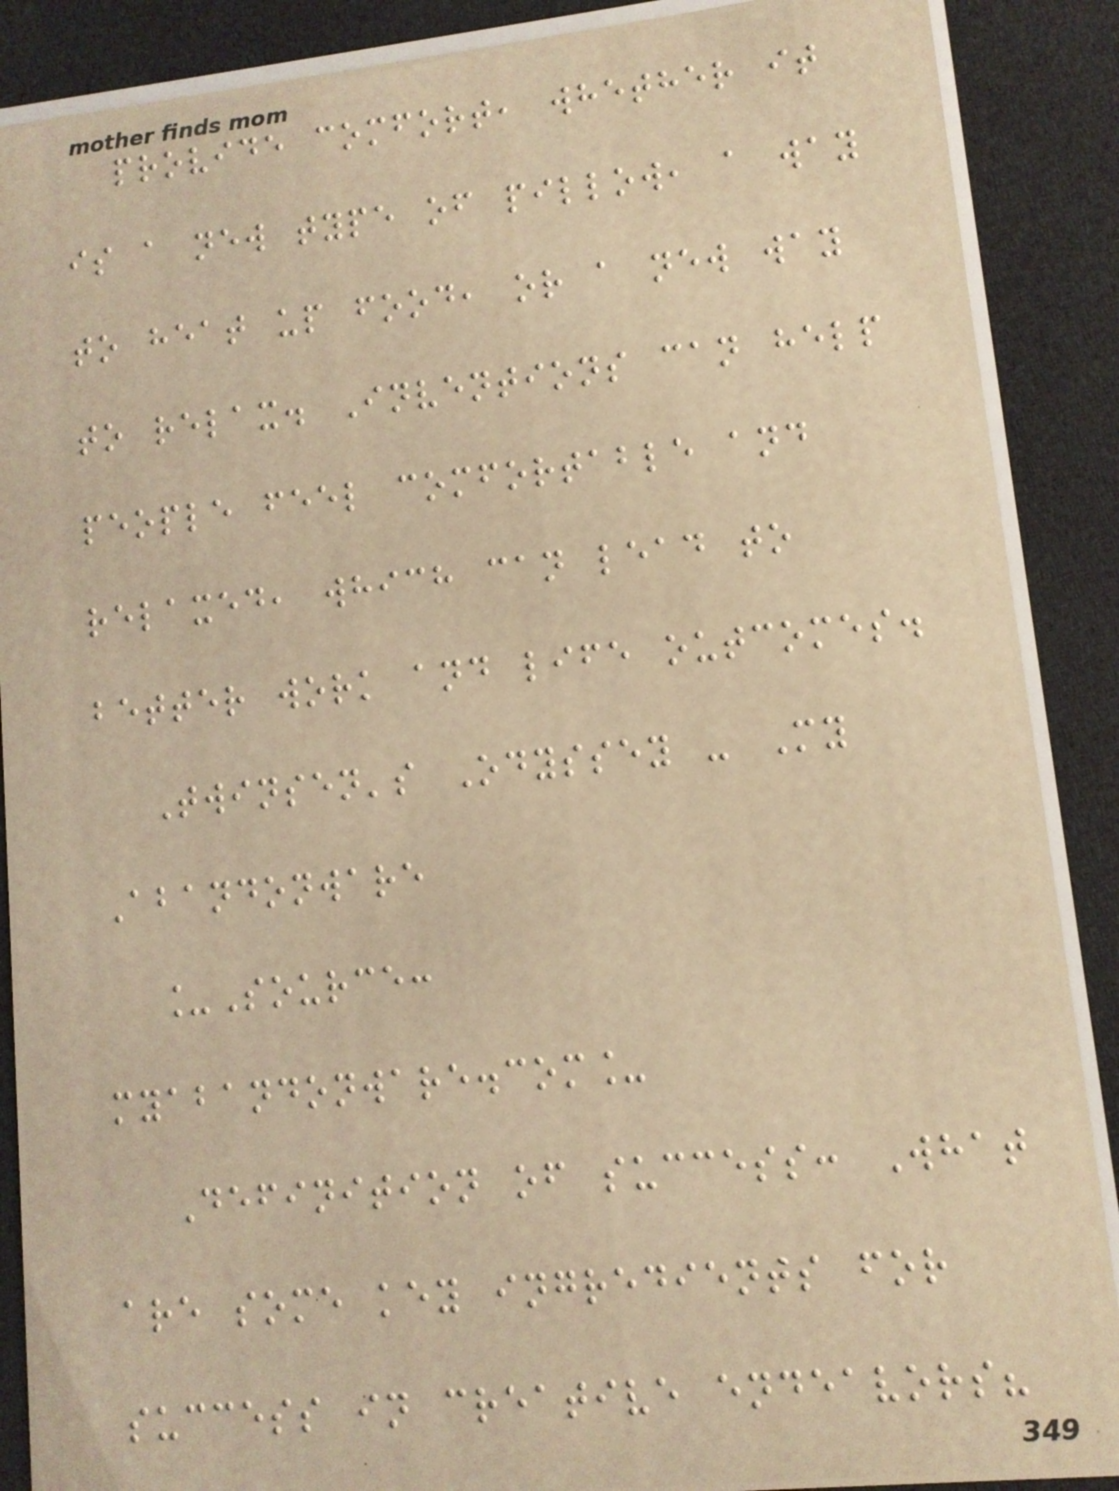provide comfort, whether it
is a new type of pillow, a way
to heat up food, or a new way
to relax. Inventions can help
people feel comfortable and
relaxed, which can lead to
better work and life outcomes.
Twinsen's Odyssey - My
Abandonware
_Source:
myabandonware.com_
Definition of success: What
are some key ingredients for
success in creative endeavors?
